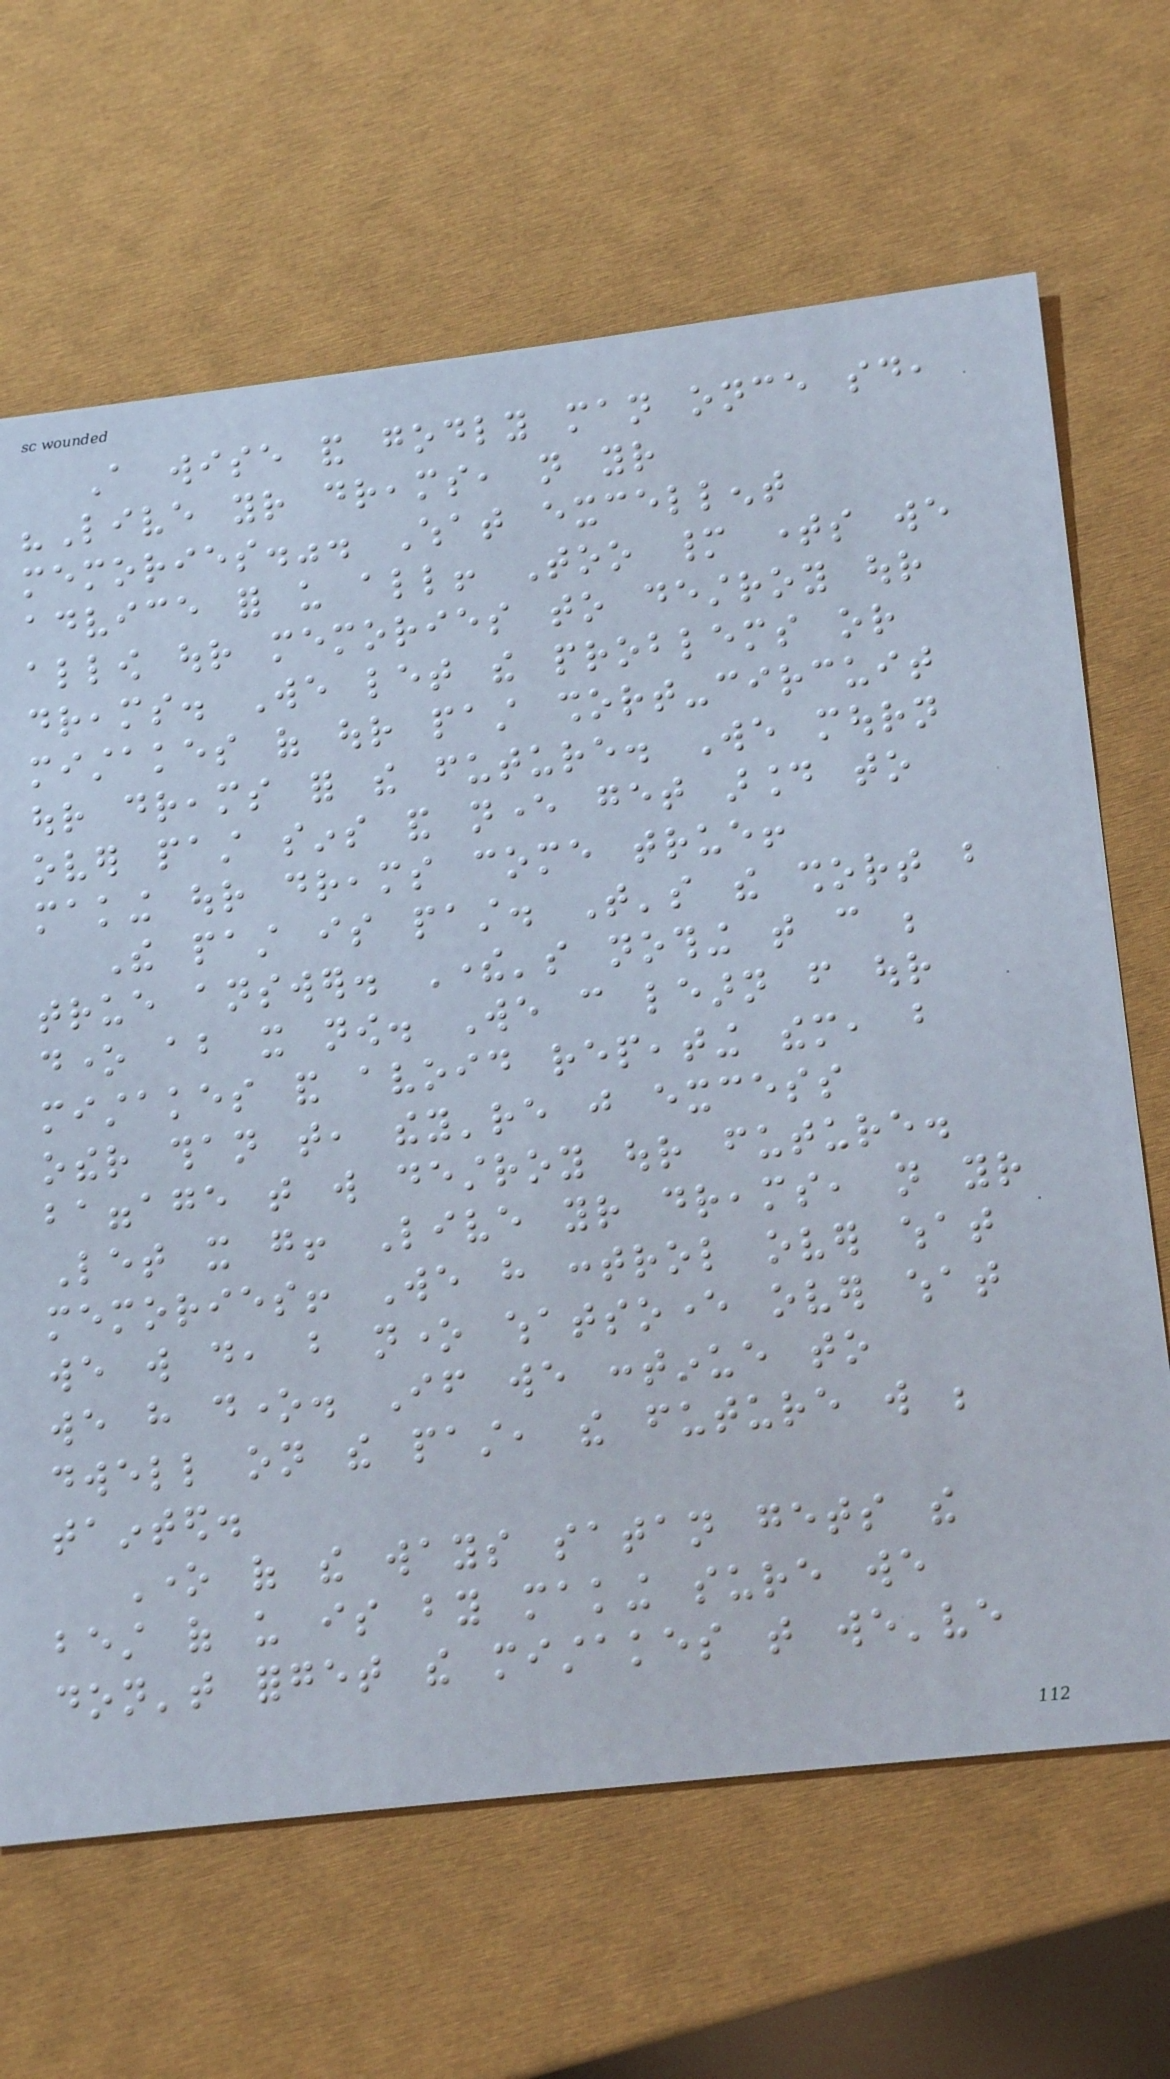A wise and godly man once said,
"Live your dreams, not your
memories.". What excellent
advice for us all! Too many times we
allow our memories to destroy our
dreams. We let the problems or
mistakes of our past short-circuit
our dreams for the future. We mourn
over past sins and never get around to
making our dreams come true!
The past is past. That's the short but
true answer. There's nothing that can be
done about it now. We can learn from our
mistakes and avoid repeating them, but
other than that, they're just excess
baggage that will destroy our future.
Let it go! Live your dreams, not your
memories! We have control over what
we will do, but none whatsoever over what
we have done. If we continue to
dwell on the past, the future will be
tainted.
One of the ways satan gets the
best of us is by making sure we
don't forget the mistakes that we've
